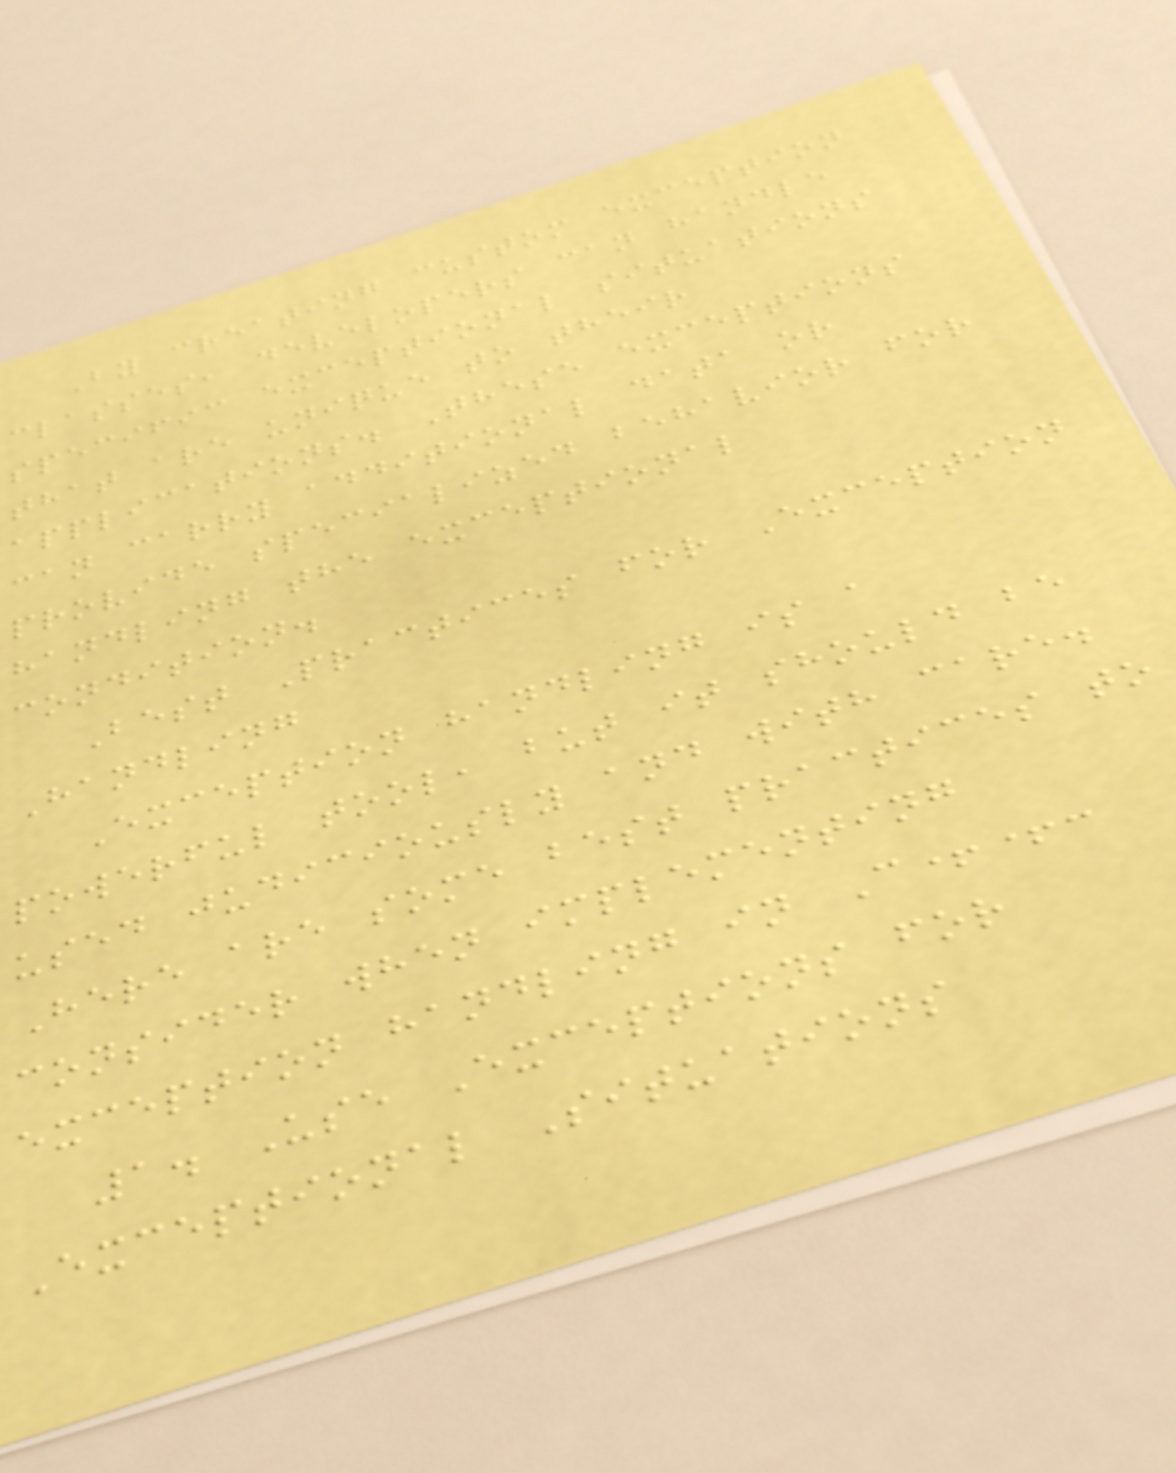By creating custom exception
classes, developers can handle
specific exceptional situations
that are unique to their
applications. These exceptions
can carry additional data or
provide specialized behavior for
handling the exceptional
condition.
Best Practices for Exception
Handling
Exception handling is a
powerful tool, but it should be
used judiciously and with care.
Here are some best practices to
consider when implementing
exception handling in C++:
1. Use Exceptions for
Exceptional Situations
